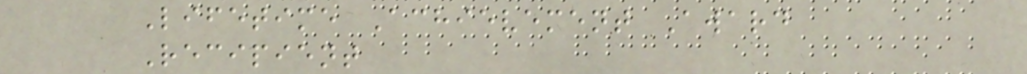Lifetime Achievement Award
Recipient
